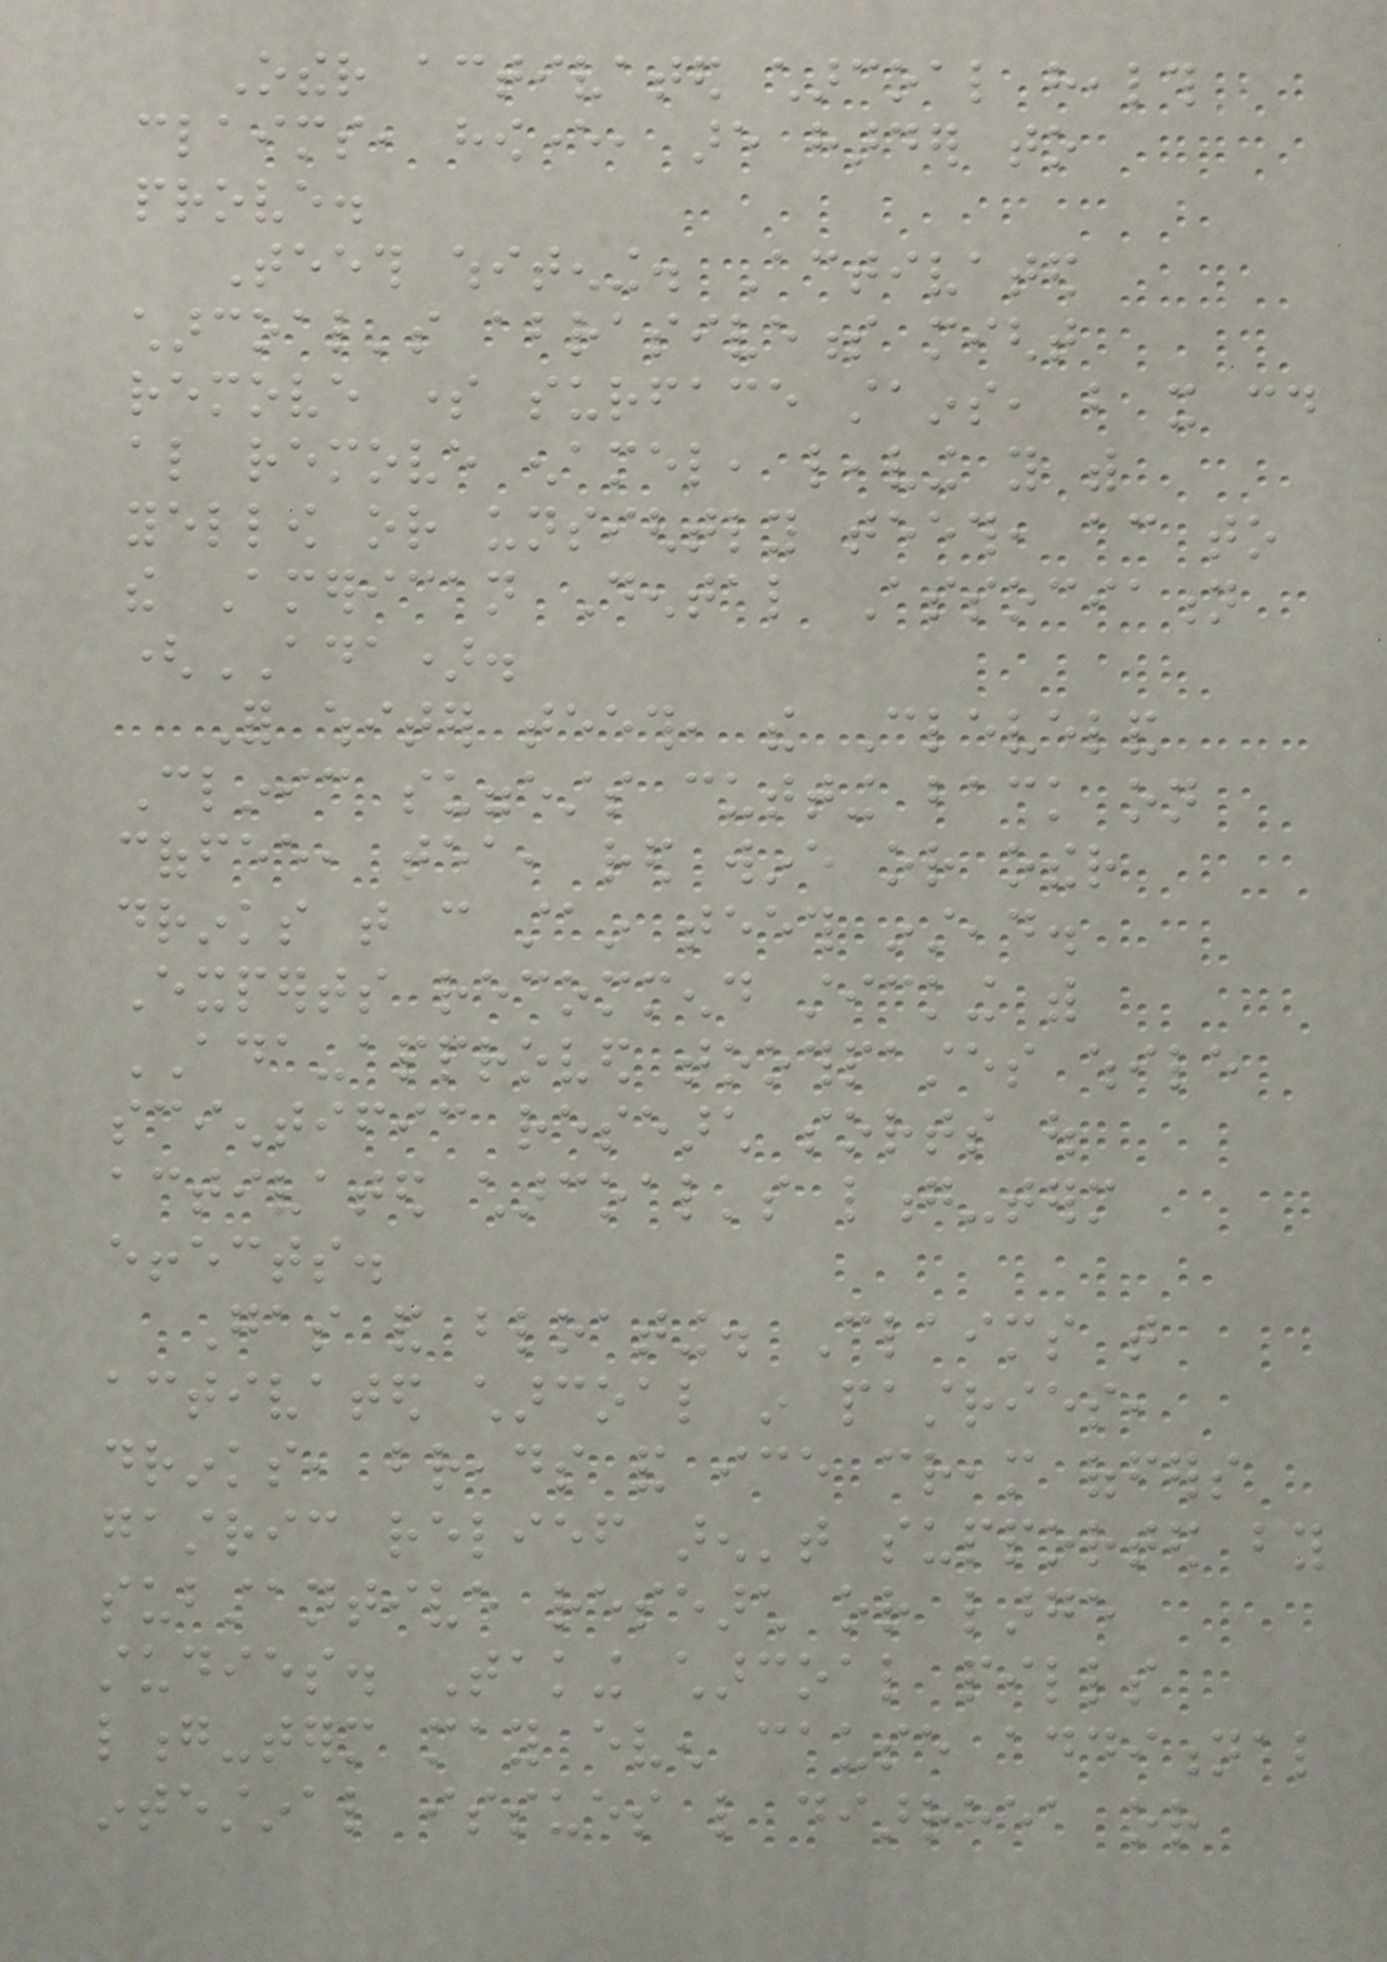Other activated charcoal health
claims, however, are harder to
prove.
Teeth whitening. Activated
charcoal's abrasiveness might
remove some surface stains, but it could
also remove enamel, leaving you with
yellow or unsightly teeth, according to
the American Dental Association
(ADA).
For whiter teeth, the Cleveland
Clinic suggests cutting back on
coffee, tea, red wine or other
drinks that can stain teeth instead.
Experts recommend sticking with
ADA-approved toothpastes while
scientific research sorts out
activated charcoal's long-term
effects.
Gas and bloating. Claims that
activated charcoal in pastries,
drinks, breads and ice cream offers
gastric relief aren't supported by
substantive research or large
studies. Taking charcoal pills
long-term may even cause additional
intestinal issues like diarrhea or
